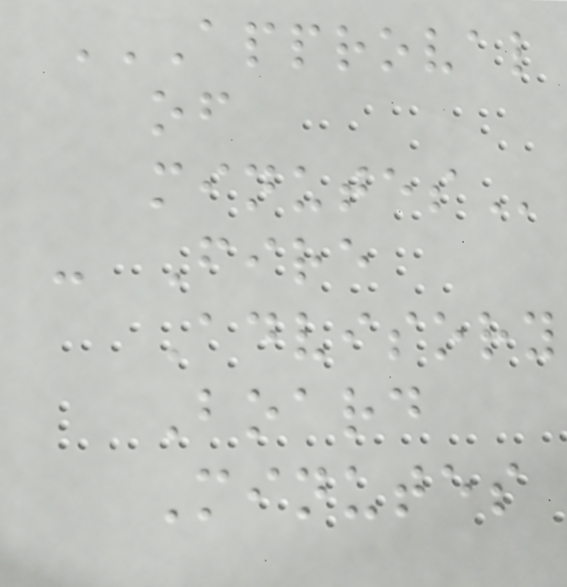APPROVAL
OF
MINUTES
- Fire
Advisory
Board
Minutes
